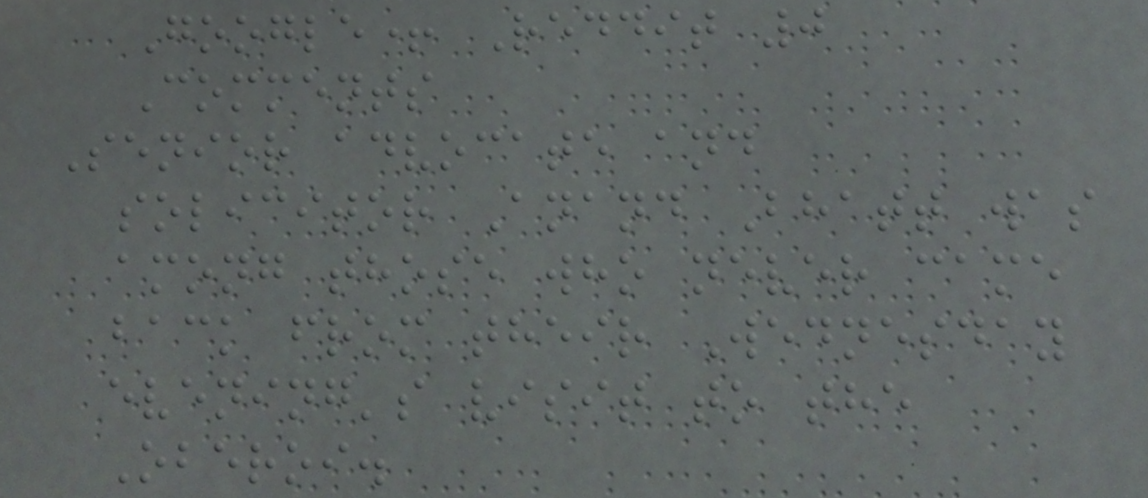Google+ Reddit 0
Comments
Senior advocate and
solicitor Anand Bhatt was
among those who never came
back from their Wednesday
evening's visit to the
Oberoi.
